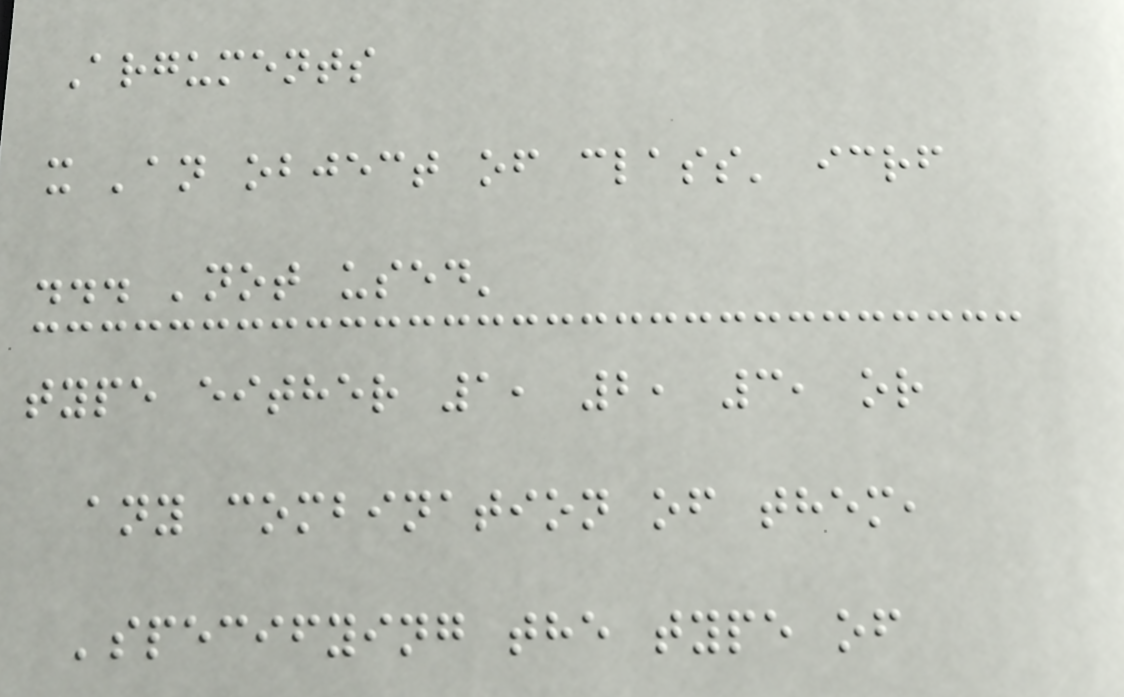Arguments
x 'an object of class' icrf
... 'not used'
type either 1, 2, 3, or
any combination of them,
'specifying the type of
